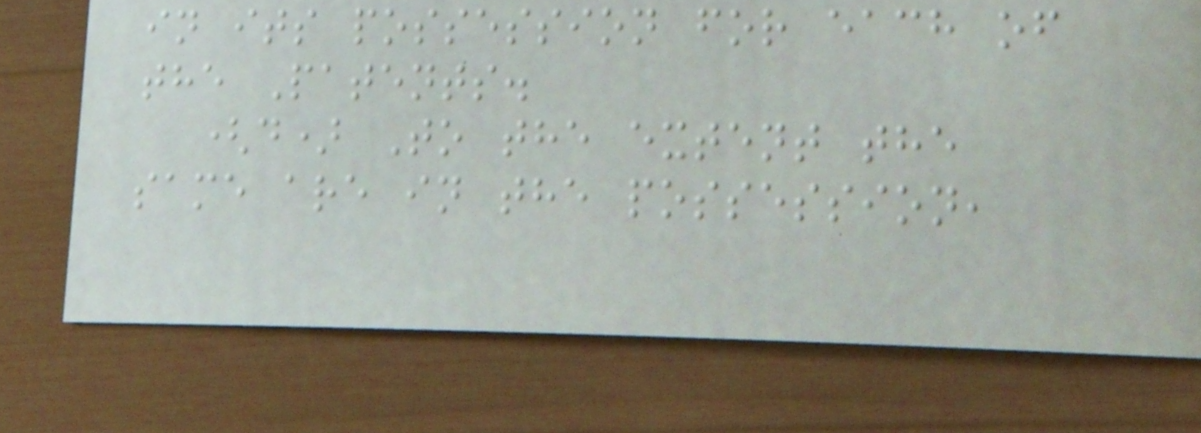in its possession for each of
the Patents.
(d) To the extent the
same are in the possession,
